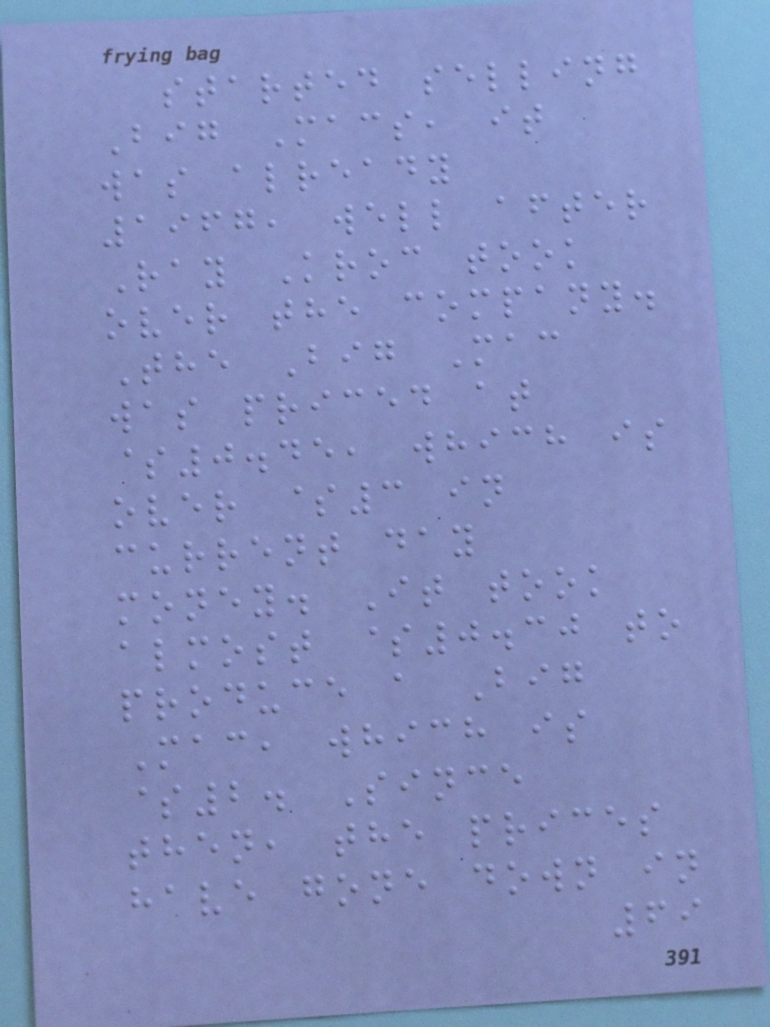started selling
Big Macs, it
was already
1967, well after
Ray Kroc took
over the company.
The Big Mac
was priced at
$0.45, which is
over $3 in
current day
money. It took
almost $0.30 to
produce a Big
Mac, which is
$2. Since
then, the prices
have gone down in
69
